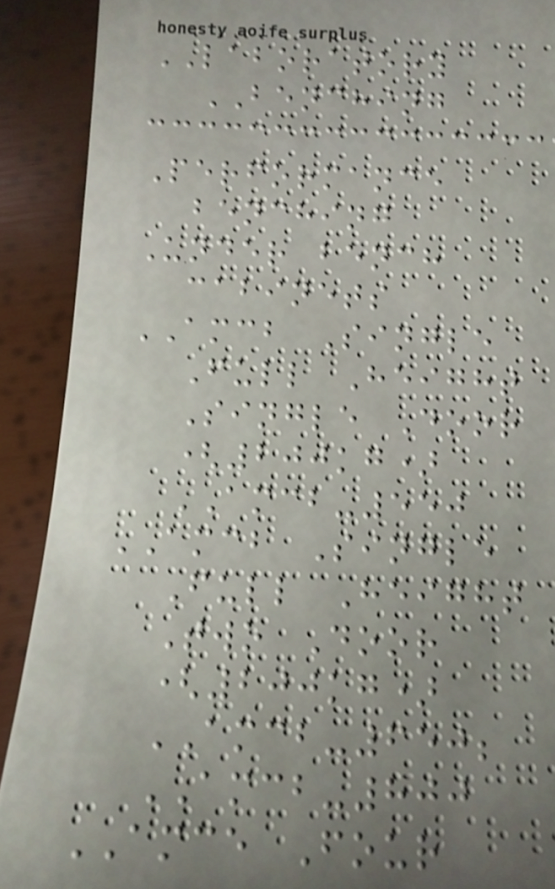LABORATORY
BENCHING
Performance
benching
Under bench
cabinets
AMCB Single
Full Height
Single Door
(200kg)
AMCB-550
AMCB Single
Full Height
Two Door
(200kg)
AMCB-650;
AMCB-800
AMCE Four
